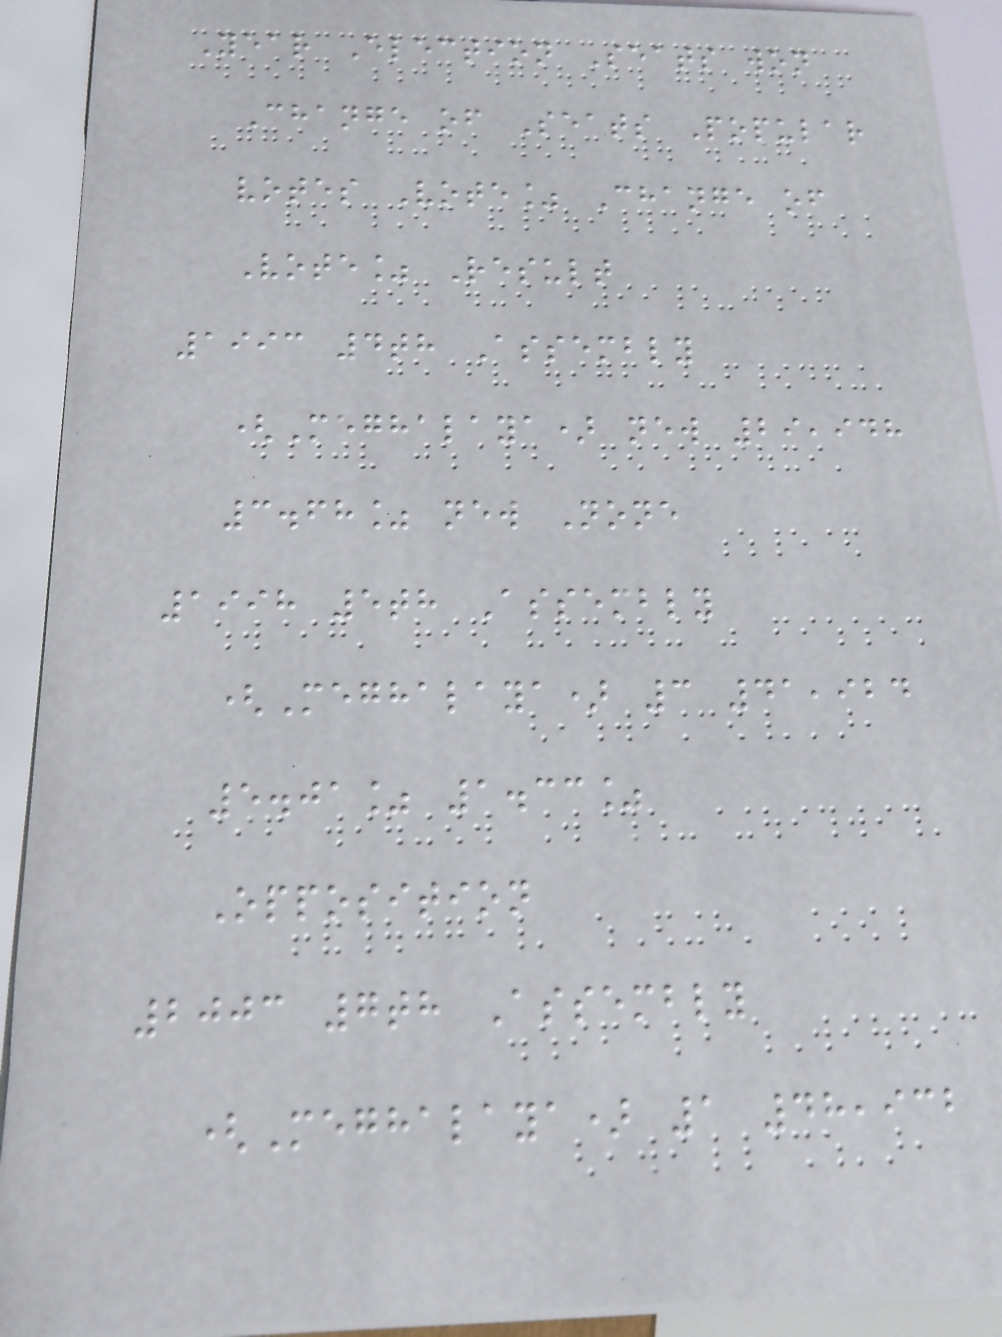Year Election Seats won
Change of Seats Popular
votes Vote% Change of
Vote% Result
1993 4th Assembly
(Meghalaya) new 29,948
3.68% new None
1998 5th Assembly
(Meghalaya) 3 41,924
5.01% 1.33%
Opposition
2003 7th Assembly
(Meghalaya) 1 48,932
